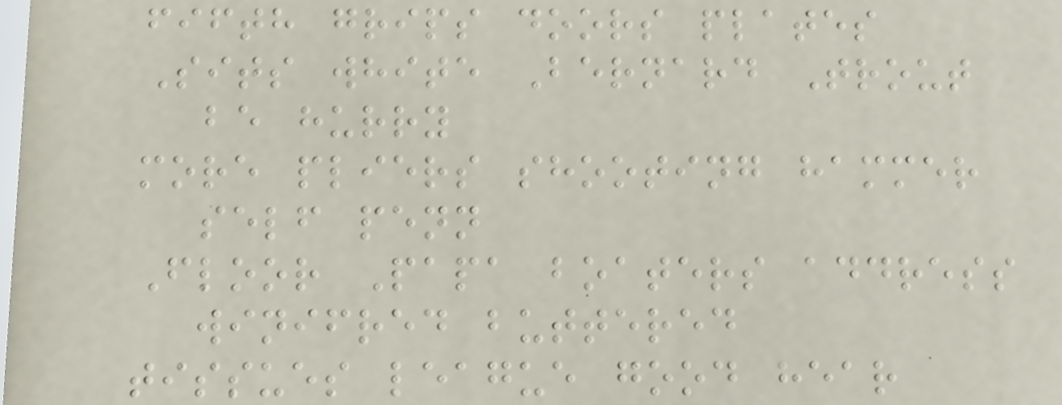fifth grips doors plates
Sits white Bernard Trout
be hurry
more pliers shooting hammer
self penn
Floor Papa boaters address
winifred buttered
tissues league good hear
